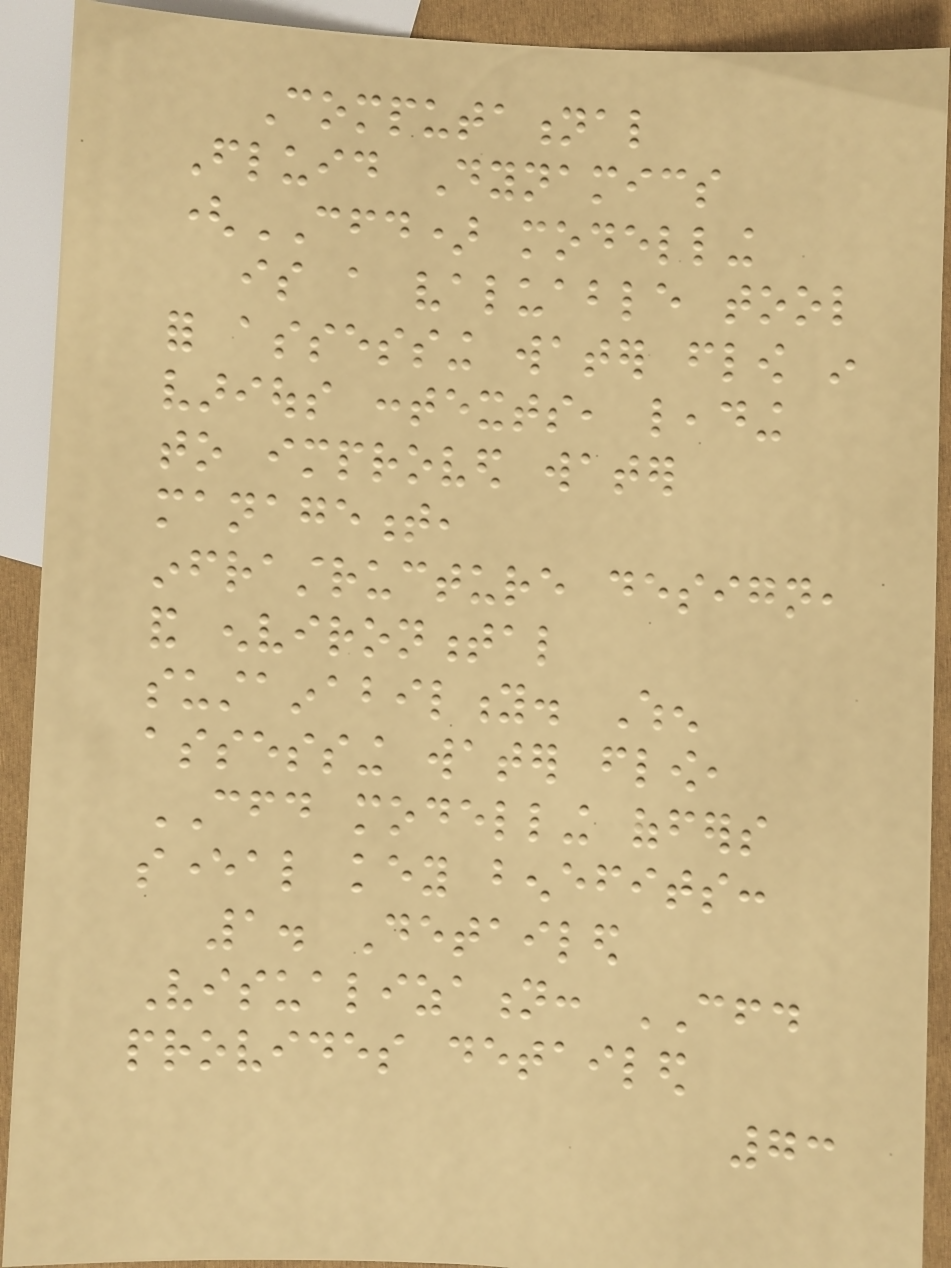Computational
Fluid Dynamics
(CFD) modelling
is a valuable tool
for assessing water flow in
various contexts, leading
to improved water
management,
infrastructure design,
and environmental
sustainability. When
assessing water flow,
CFD modelling offers
several key benefits:
1. Detailed
Visualization: CFD
provides detailed
73
